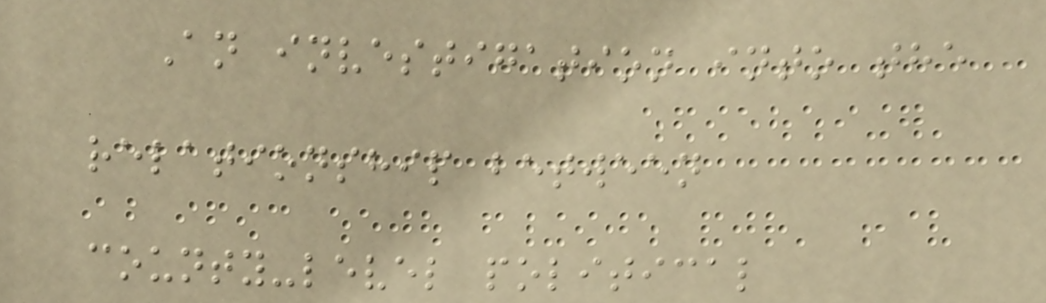An investigation into the
relationship between
county-level political
